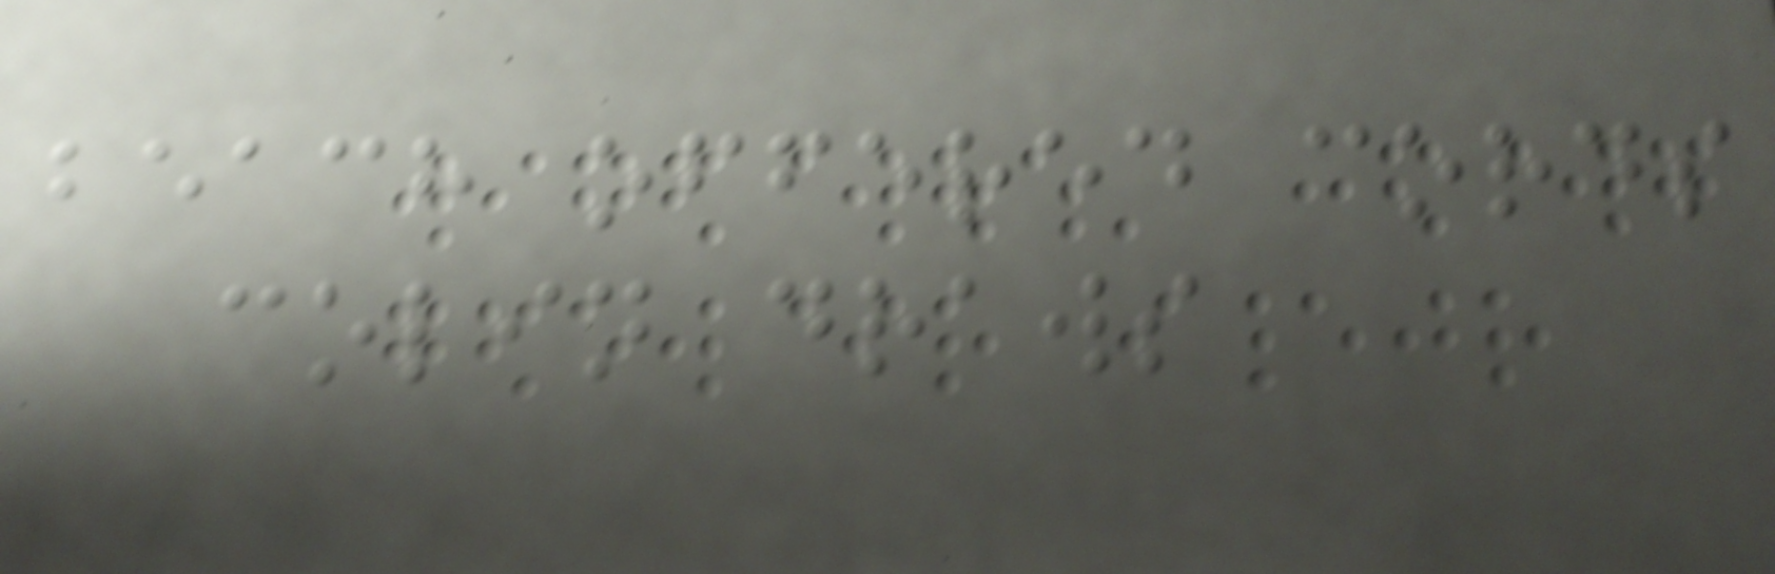beach offered cords
colin draws
